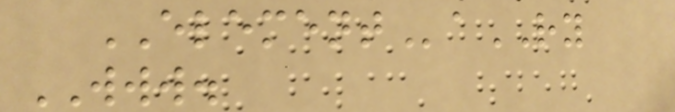ELEMENTaRY
WWW.
